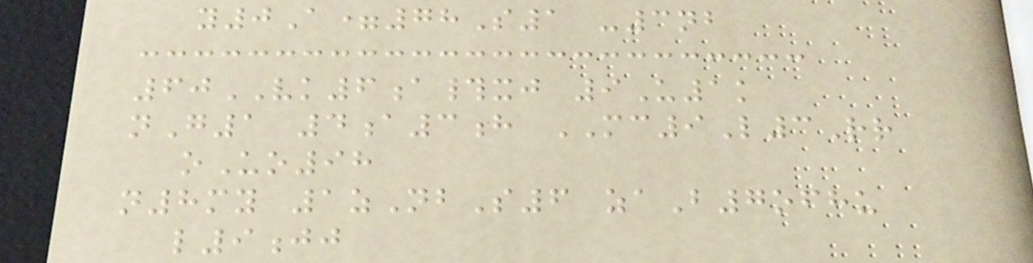y0A=78S1 -3nb
60VK6a#xj 9U1k
nG1 4a3h MC9L3Rr
oUo98
n8my 1zNbS6 zaB7ofhu
l9jj
